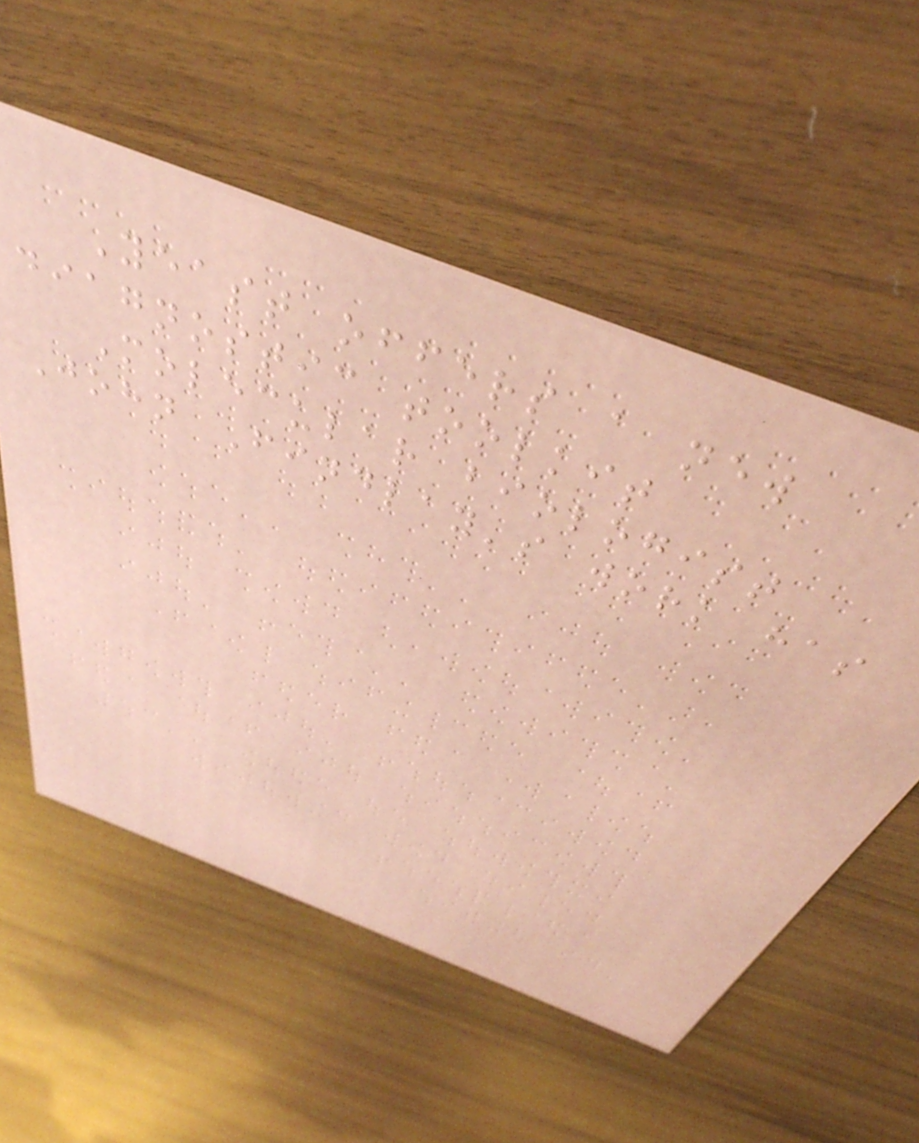Yeast offers a new
diagnostic toolkit
Molecular biologist
John Findlay's work has
